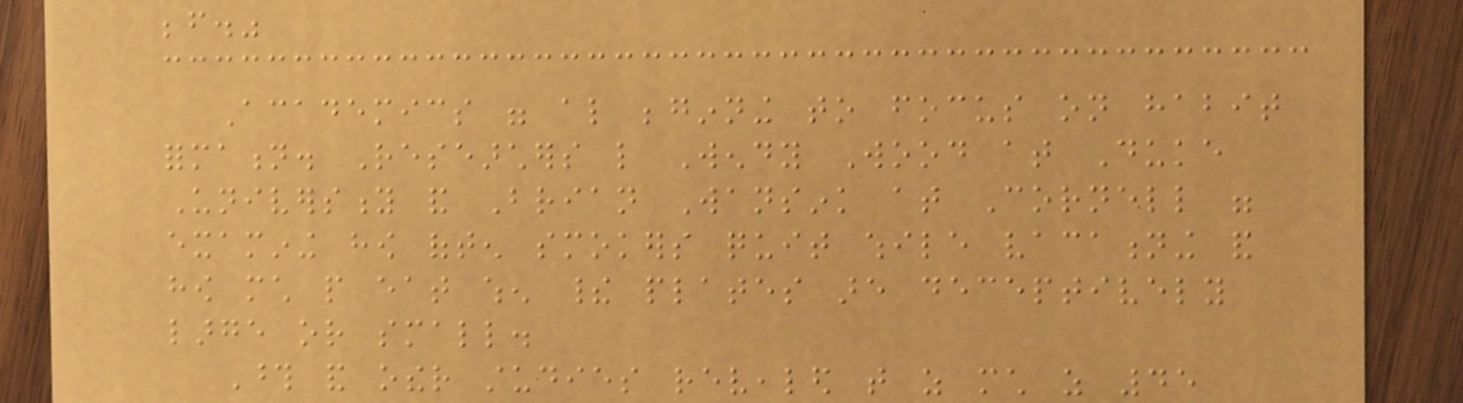before."
Academics were also beginning to focus on habit
formation. Researchers like Wendy Wood at Duke
University and Brian Wansink at Cornell were
examining how often smokers quit while vacationing and
how much people eat when their plates are deceptively
large or small.
Those and other studies revealed that as much as 45
